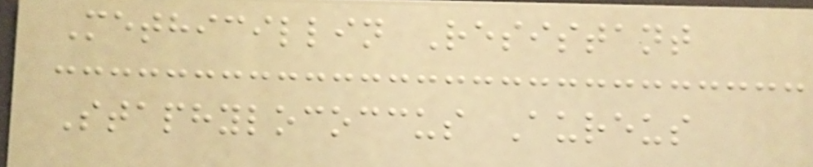Methicillin Resistant
Staphylococcus Aureus
